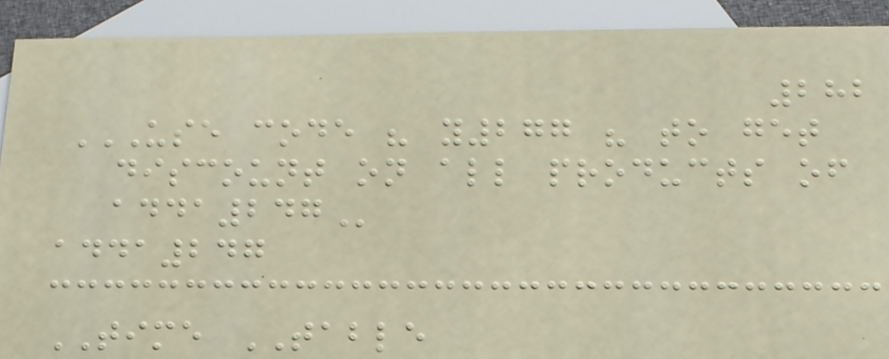282
USE CODE " Y277 " TO GET
DISCOUNT ON ALL PRODUCTS OF
ADDA247
adda247
TIME TABLE
